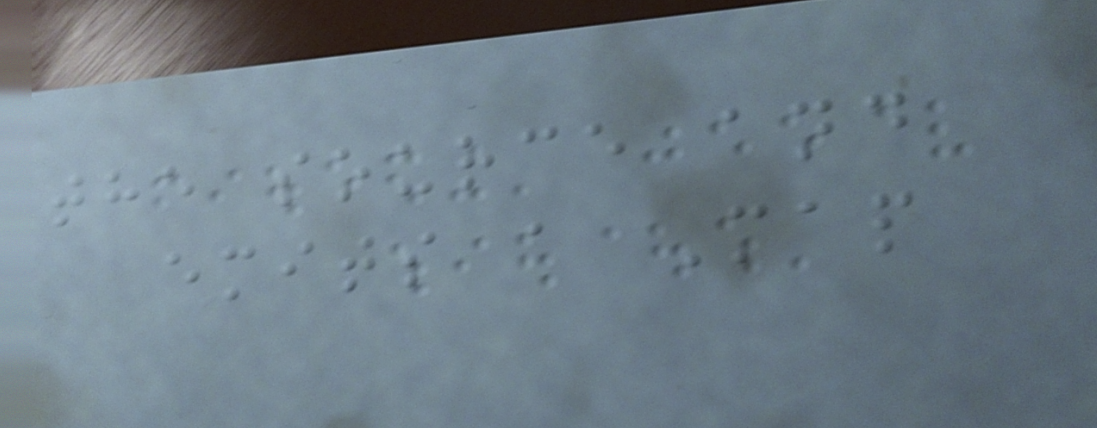the source and
emits a Map
